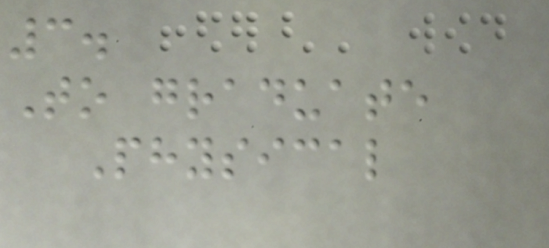3.
To graduate
Physical
